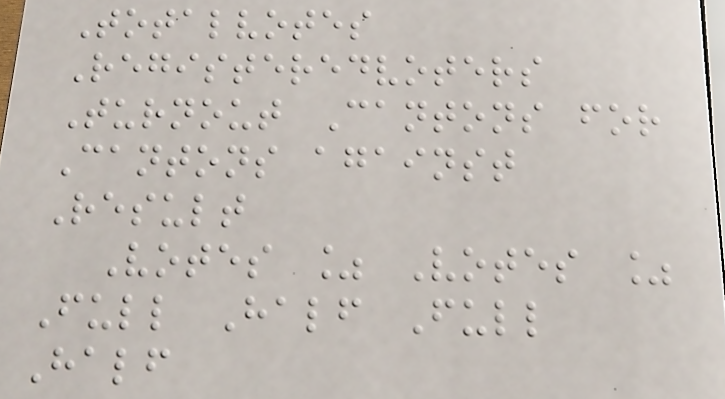Totalvotes
Registeredvoters
Turnout Cantons for
Cantons against
Result
Votes % Votes %
Full Half Full
Half
